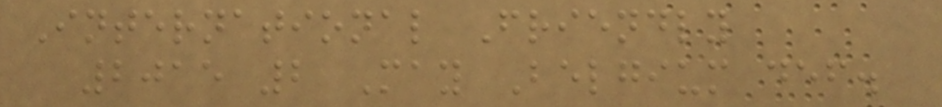International Friendly
2015 2 May Belgium def.
